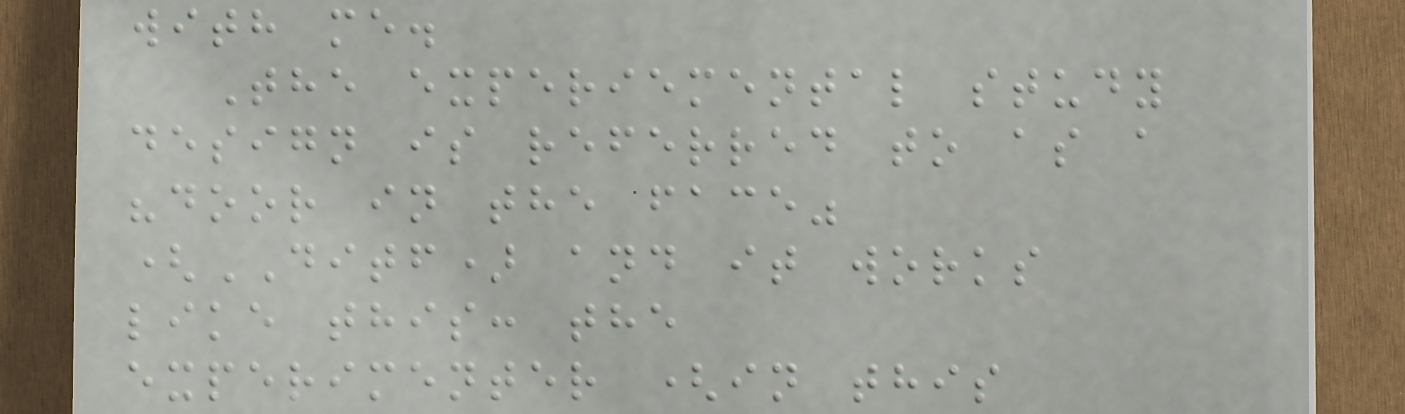with me.
The experiemental study
design is referred to as a
"door in the face"
(DITF) and it works
like this: the
experimenter (in this
